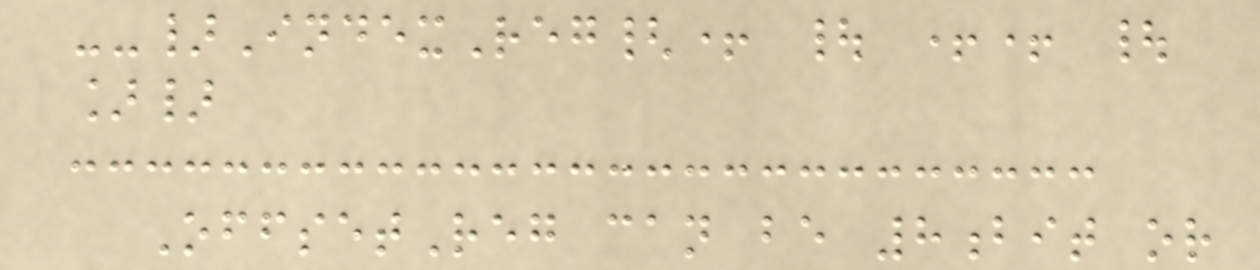--}IndexReg{+ | ++ |
]}
OffsetReg can be 8bit or
